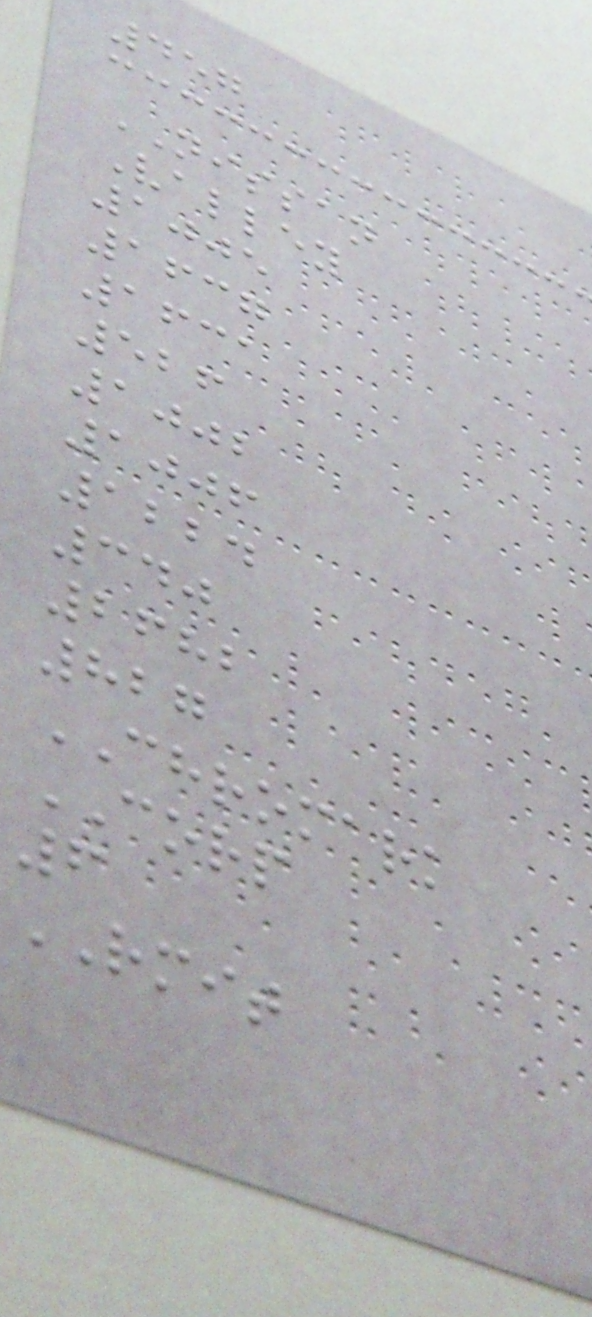457
NISSAN
Valley
1005
1637
1631
526
1002
1006
1224
340
2682
827
CHROMARK
CORP
6
RMIT
